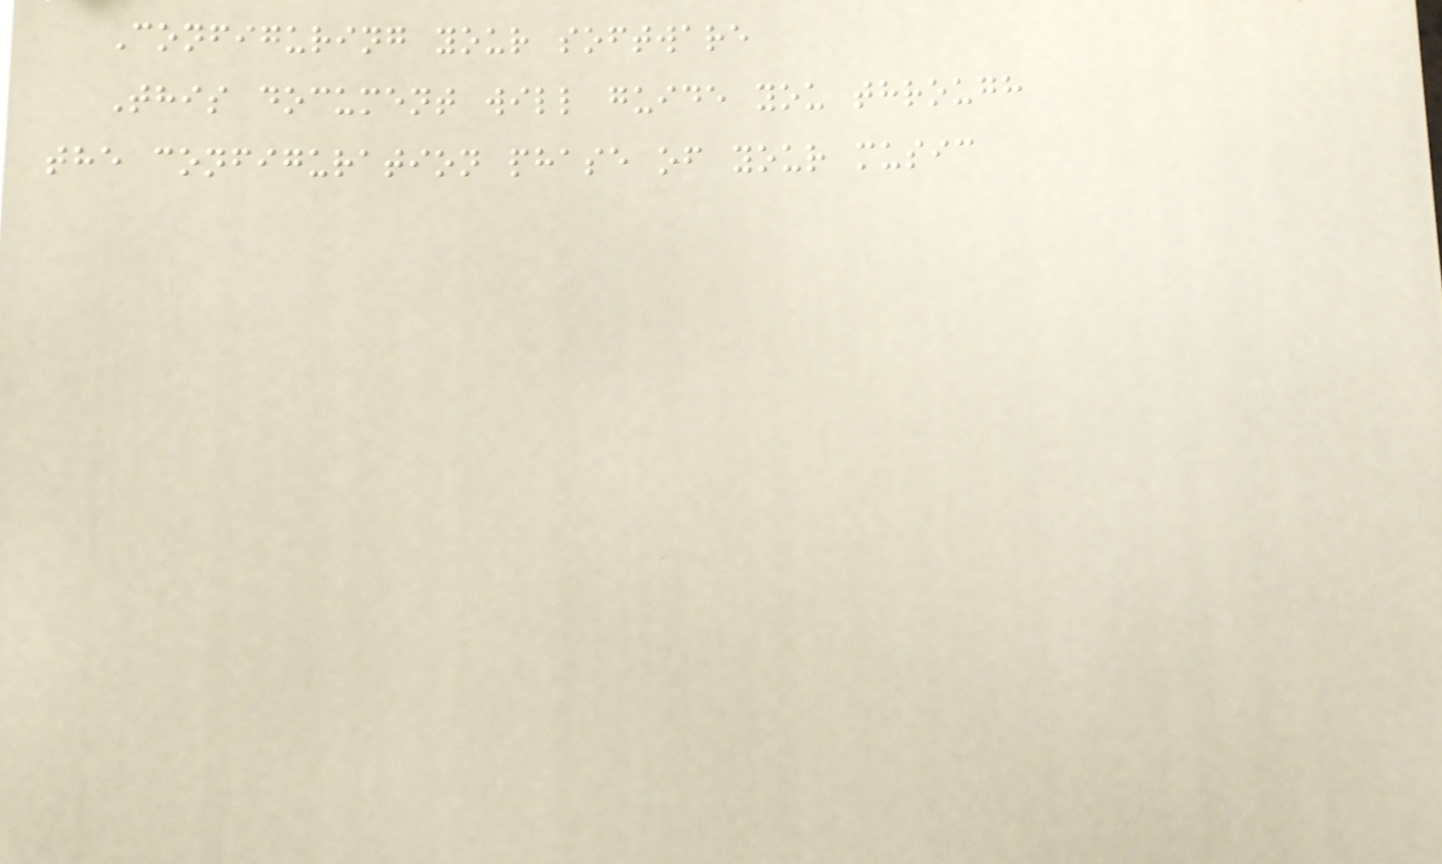Configuring your software
This document will guide you through
the configuration phase of your music
